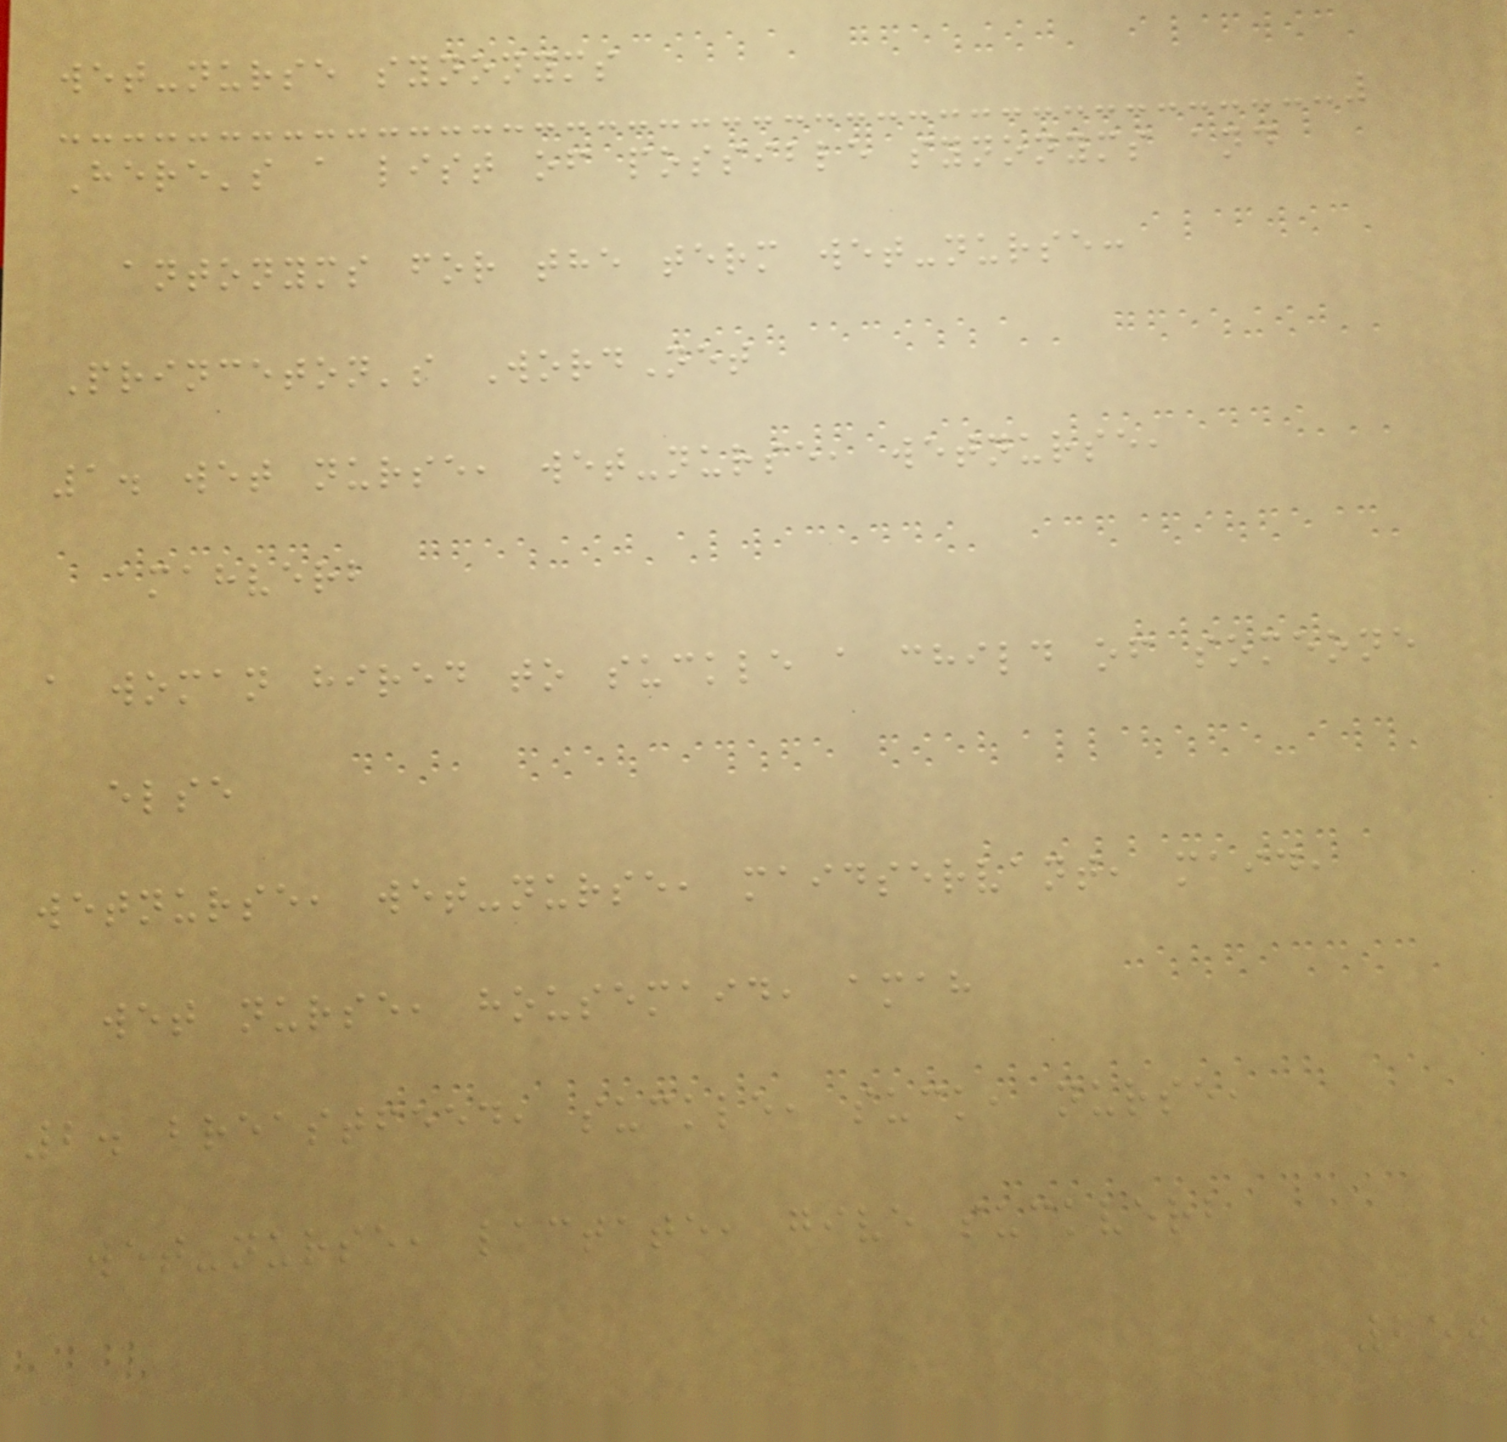wet-nurse synonyms
Here's a list of possible synonyms and
antonyms for the term wet-nurse:
Princeton's WordNet
1. wet nurse, wet-nurse, wetnurse,
amahverb
a woman hired to suckle a child of someone
else
wetnurse, wet-nurse, maidservant, maid,
wet nurse, housemaid, amah
2. breastfeed, suckle, suck, nurse,
wet-nurse, lactate, give suckverb
259
